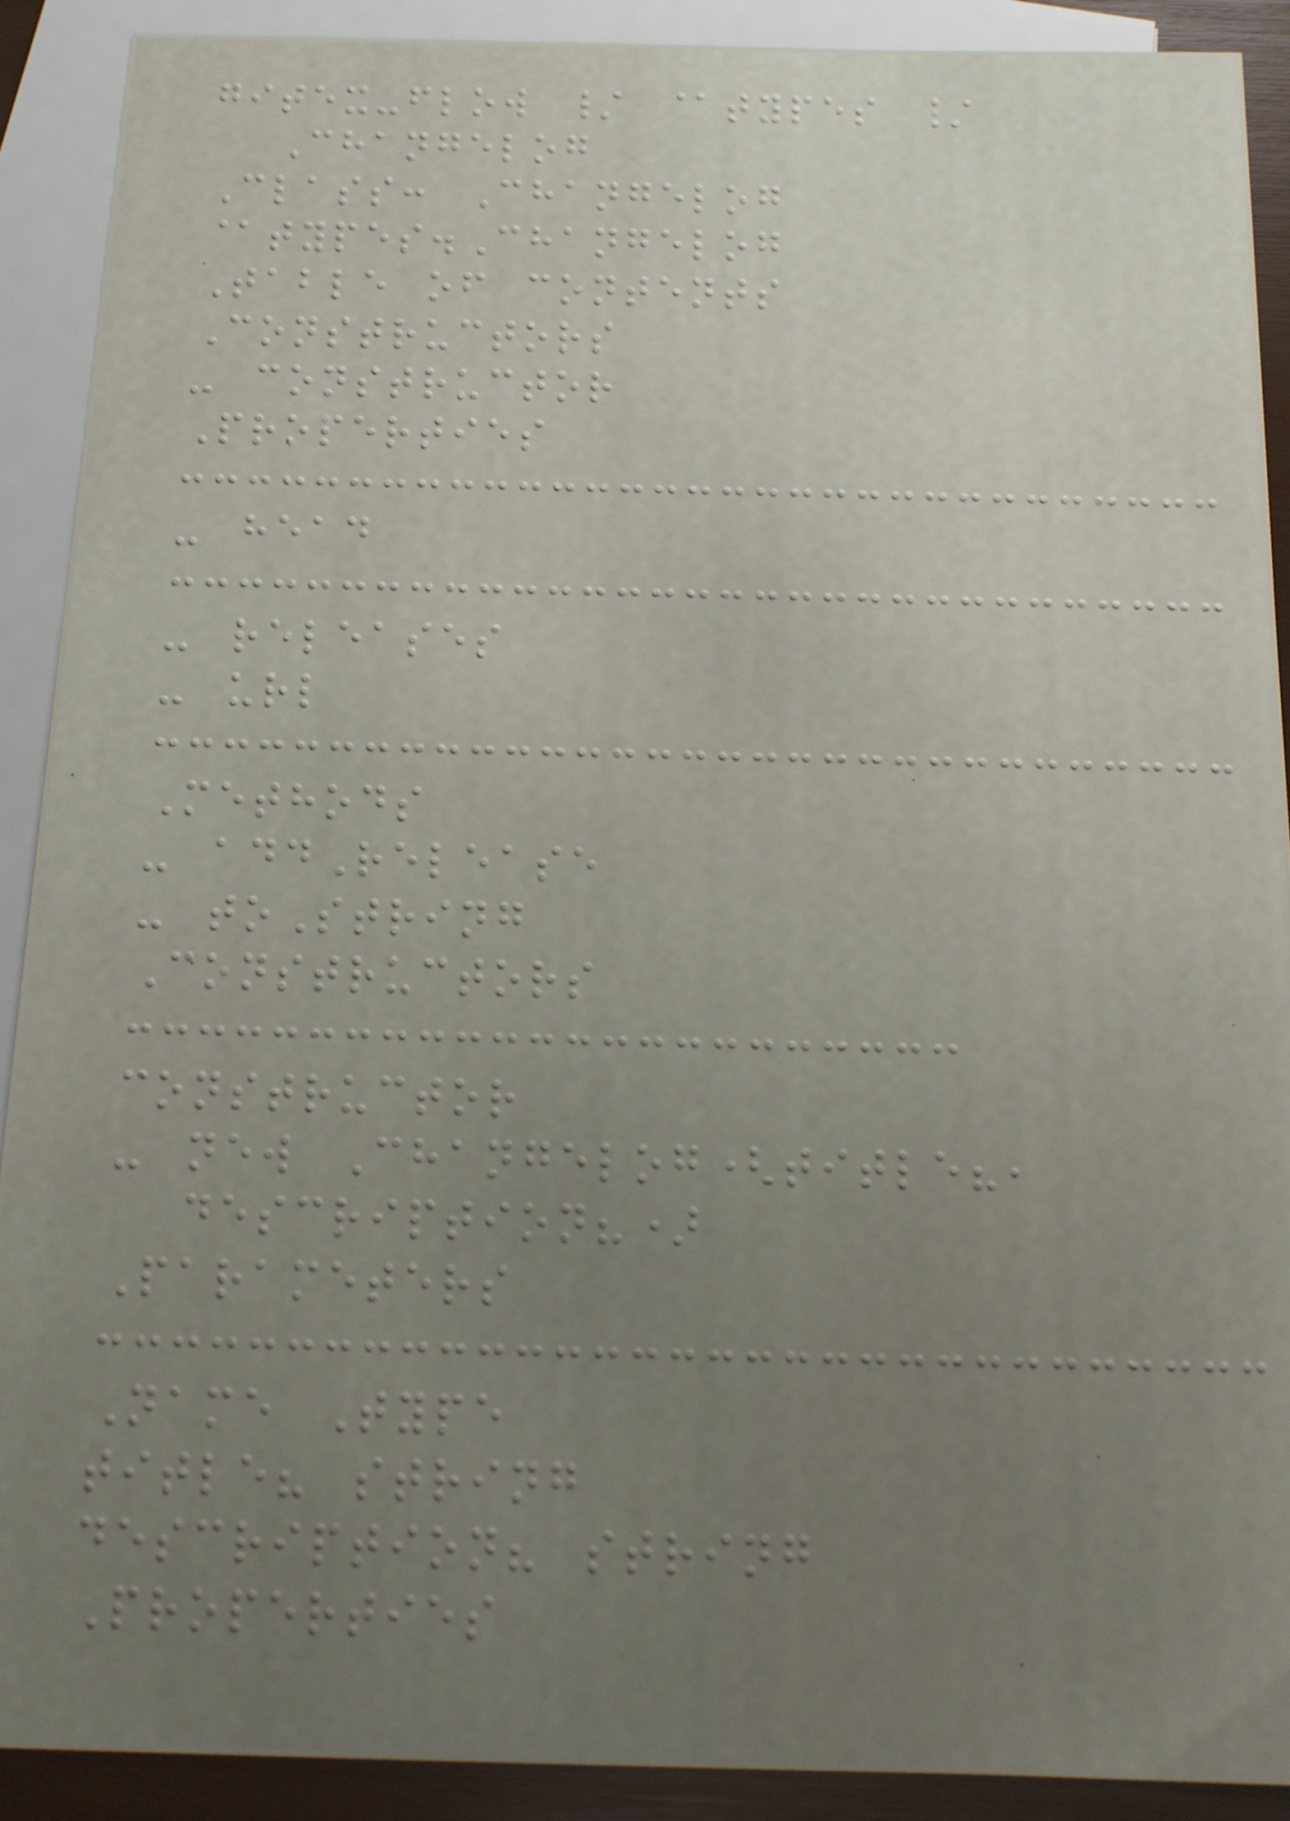gitex-flow / @types /
Changelog
Class: Changelog
@types.Changelog
Table of contents
Constructors
- constructor
Properties
- head
- releases
- url
Methods
- addRelease
- toString
Constructors
constructor
- new Changelog(title?,
description?)
Parameters
Name Type
title? string
description? string
Properties
